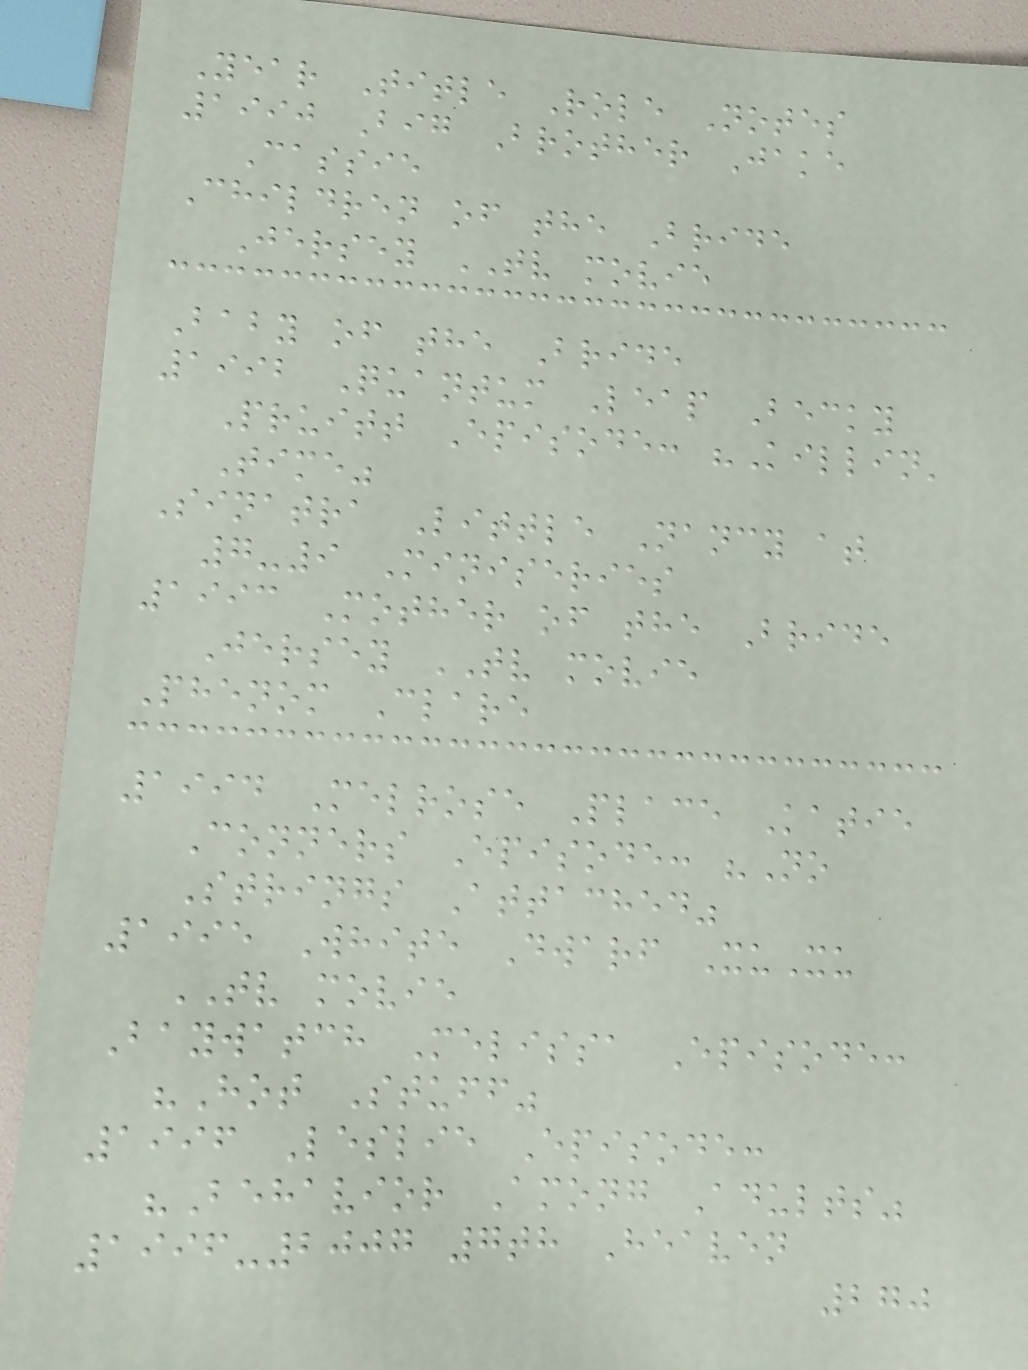Year Title Role Notes
1990 Big Brother Jake
Cassie
Children of the Bride
Jersey TV movie
Baby of the Bride
1992 Quantum Leap Becky
Pruitt Episode: "Killin'
Time"
Sinatra Little Nancy at
7-9 Miniseries
1993 Mother of the Bride
Jersey TV movie
Phenom Clare
1994 Melrose Place Katie
Conners Episode: "No
Strings Attached"
1995 White Dwarf XuXu
TV movie
Baywatch Melissa Episode:
"Hot Stuff"
1996 Leslie Episode:
"Behavior Among Adults"
1996-2007 7th Heaven
270
